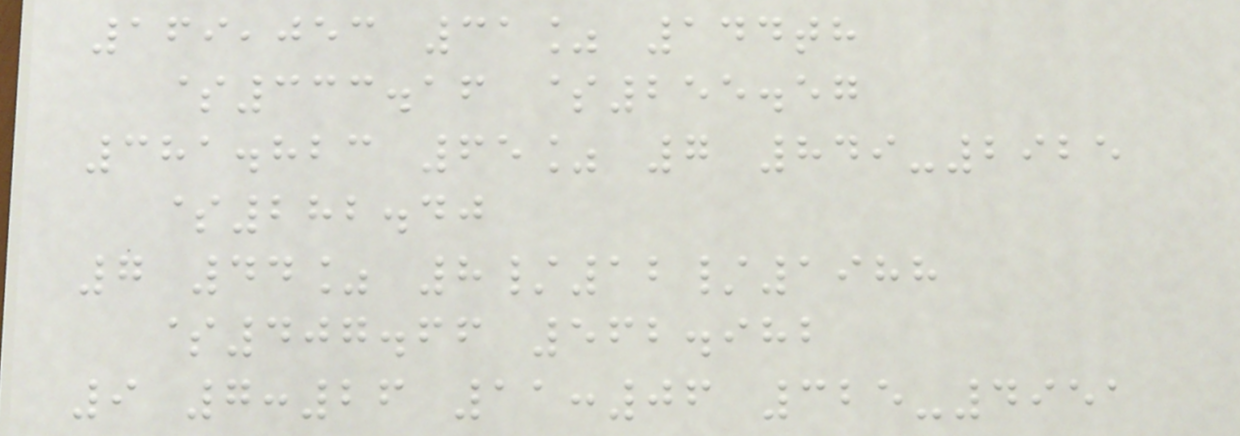169,053 31% 144th
$333.16 $255.57
381.823 65% 7 849-2925
$282.40
7 44% 8/12/1988
$407.66 562.982
9 7:26 11:06 325-4951
